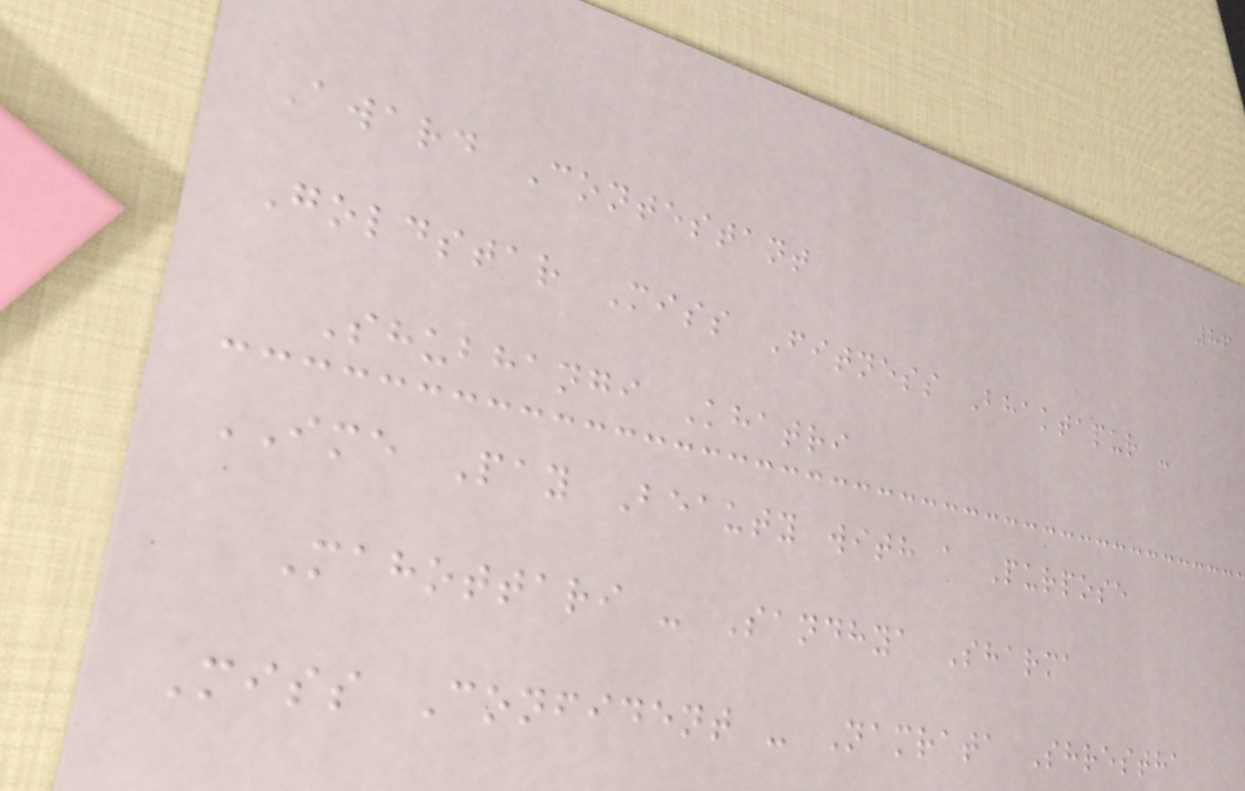86
Award Contestant
Goldstar Miss Fitness Bhaktapur -
Shubhangi Khatri
IME Pay Beauty with a Purpose
Mahottari - Sandhya Sharma
Miss Confident - Namrata Shrestha
